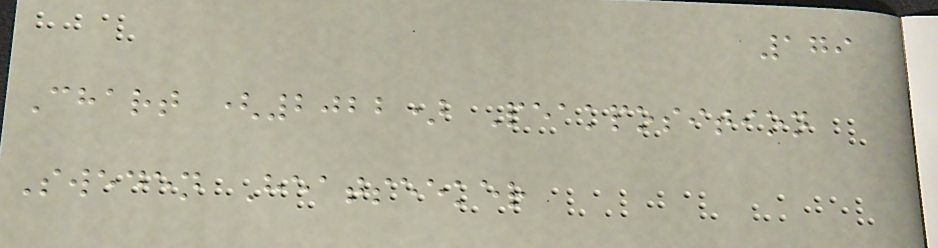179
Chart (2022) Peakposition
Sweden Heatseeker
